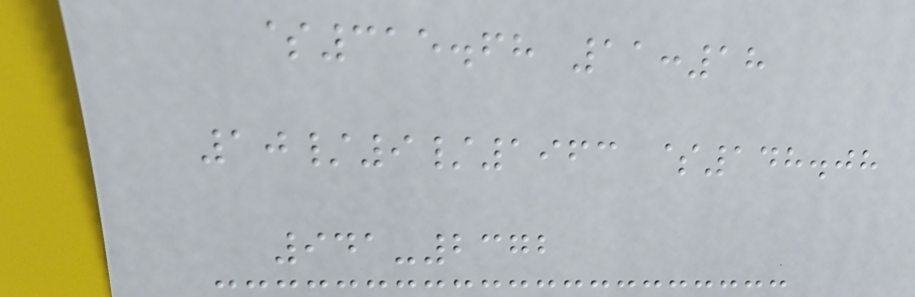$315.68 11:18
10/9/1963 $148.08
941-2372
